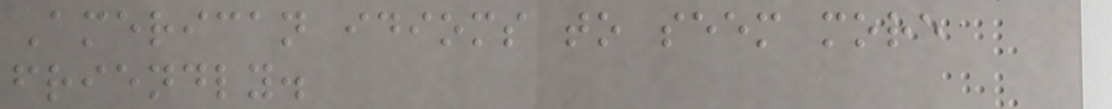American idioms to seem more
friendly.
